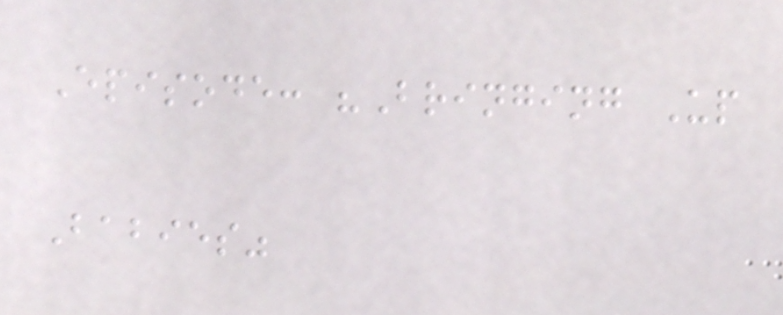Episode: "Bringing Up
Babies"
